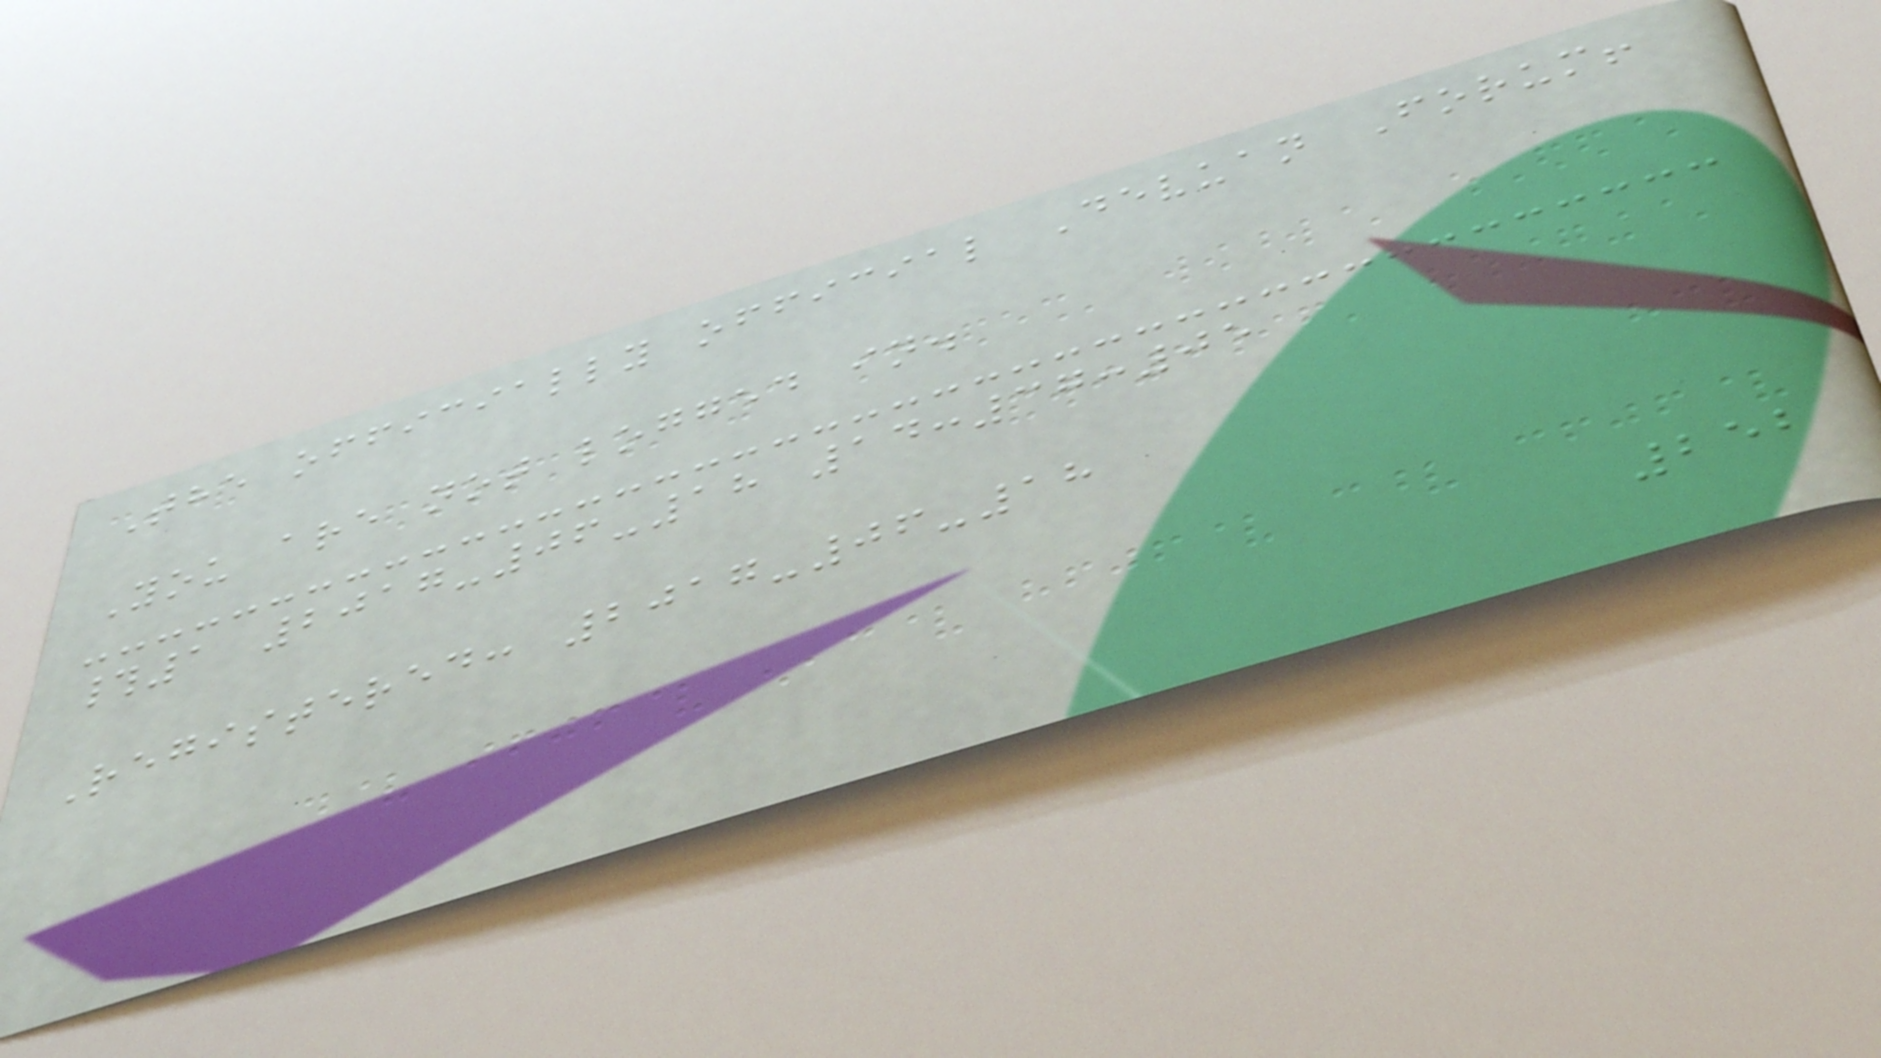The officially official Devuan Forum!
You are not logged in.
#1 2017-06-18 14:37:05
Registered: 2017-06-18
252
